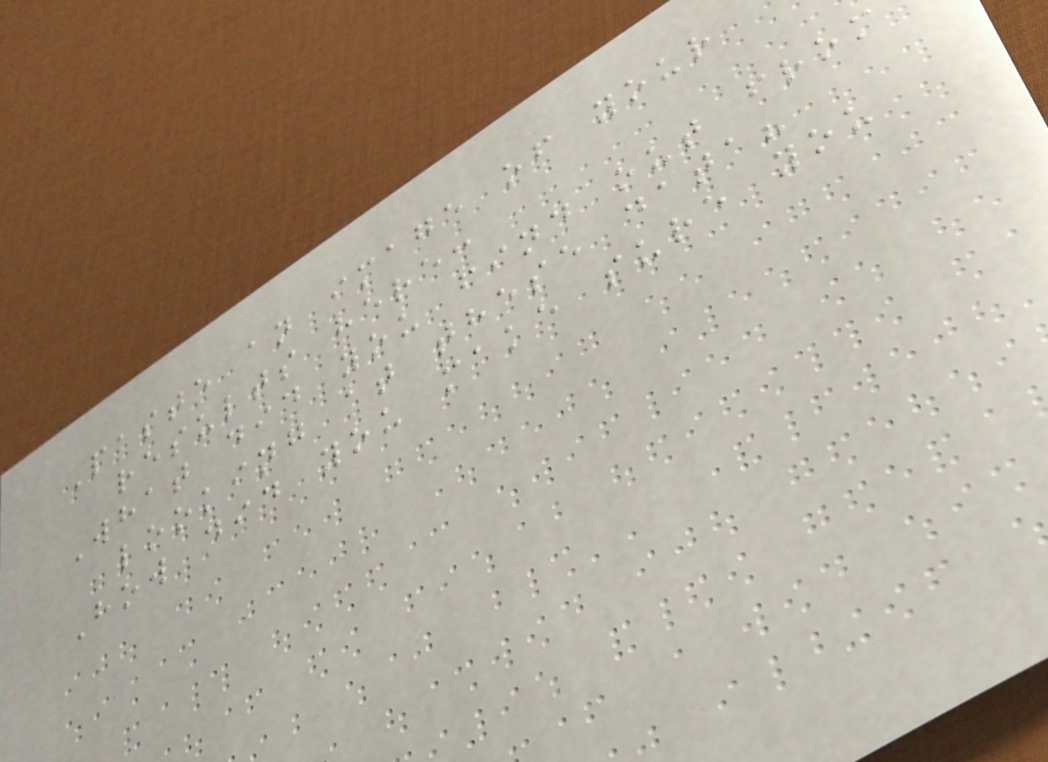Paste an image of your
results here:
What did you find out from
looking at these data?
How did you make sure you
